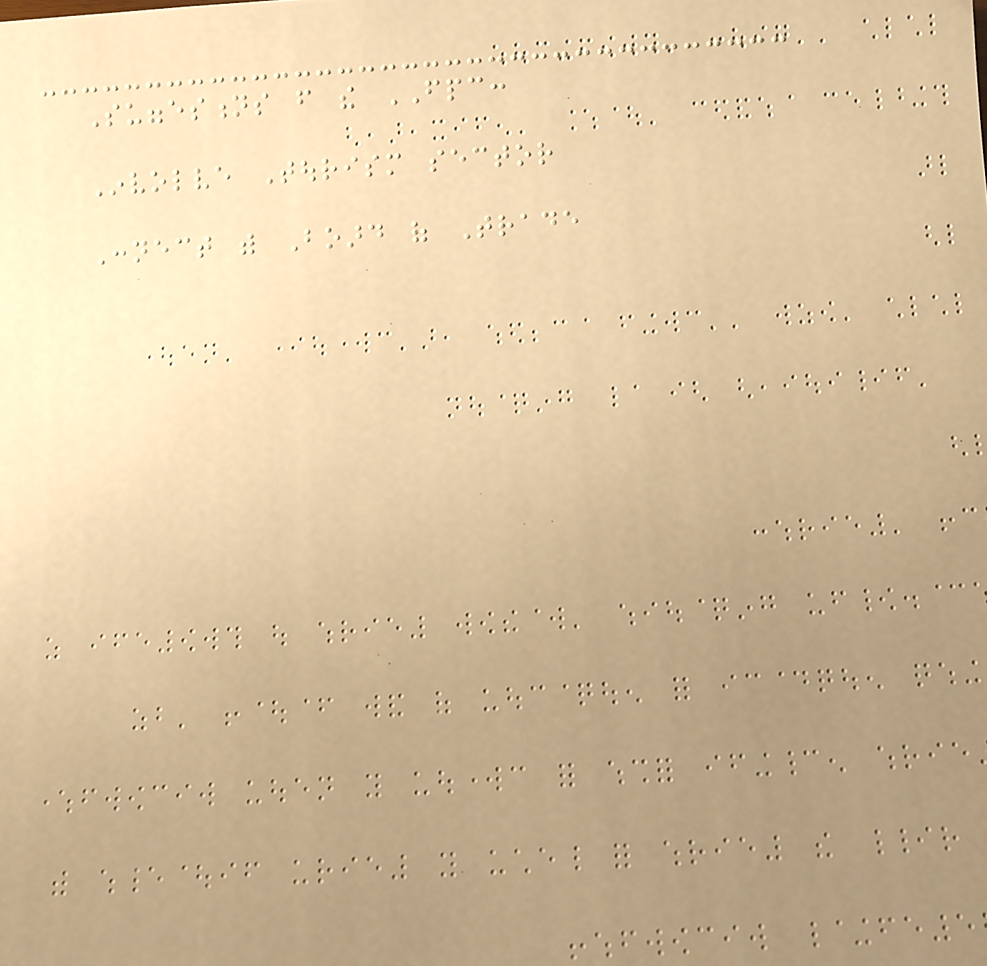Suggestions from the FPC:
Involve Tourism sector
Connect with Board of Trade
